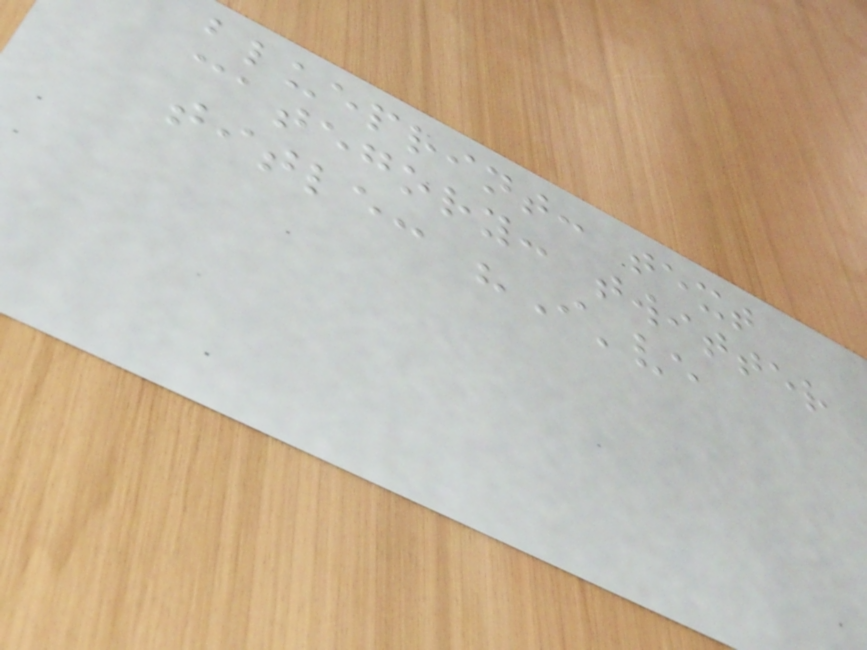blueprint: text
category: twitter
title: "I've
